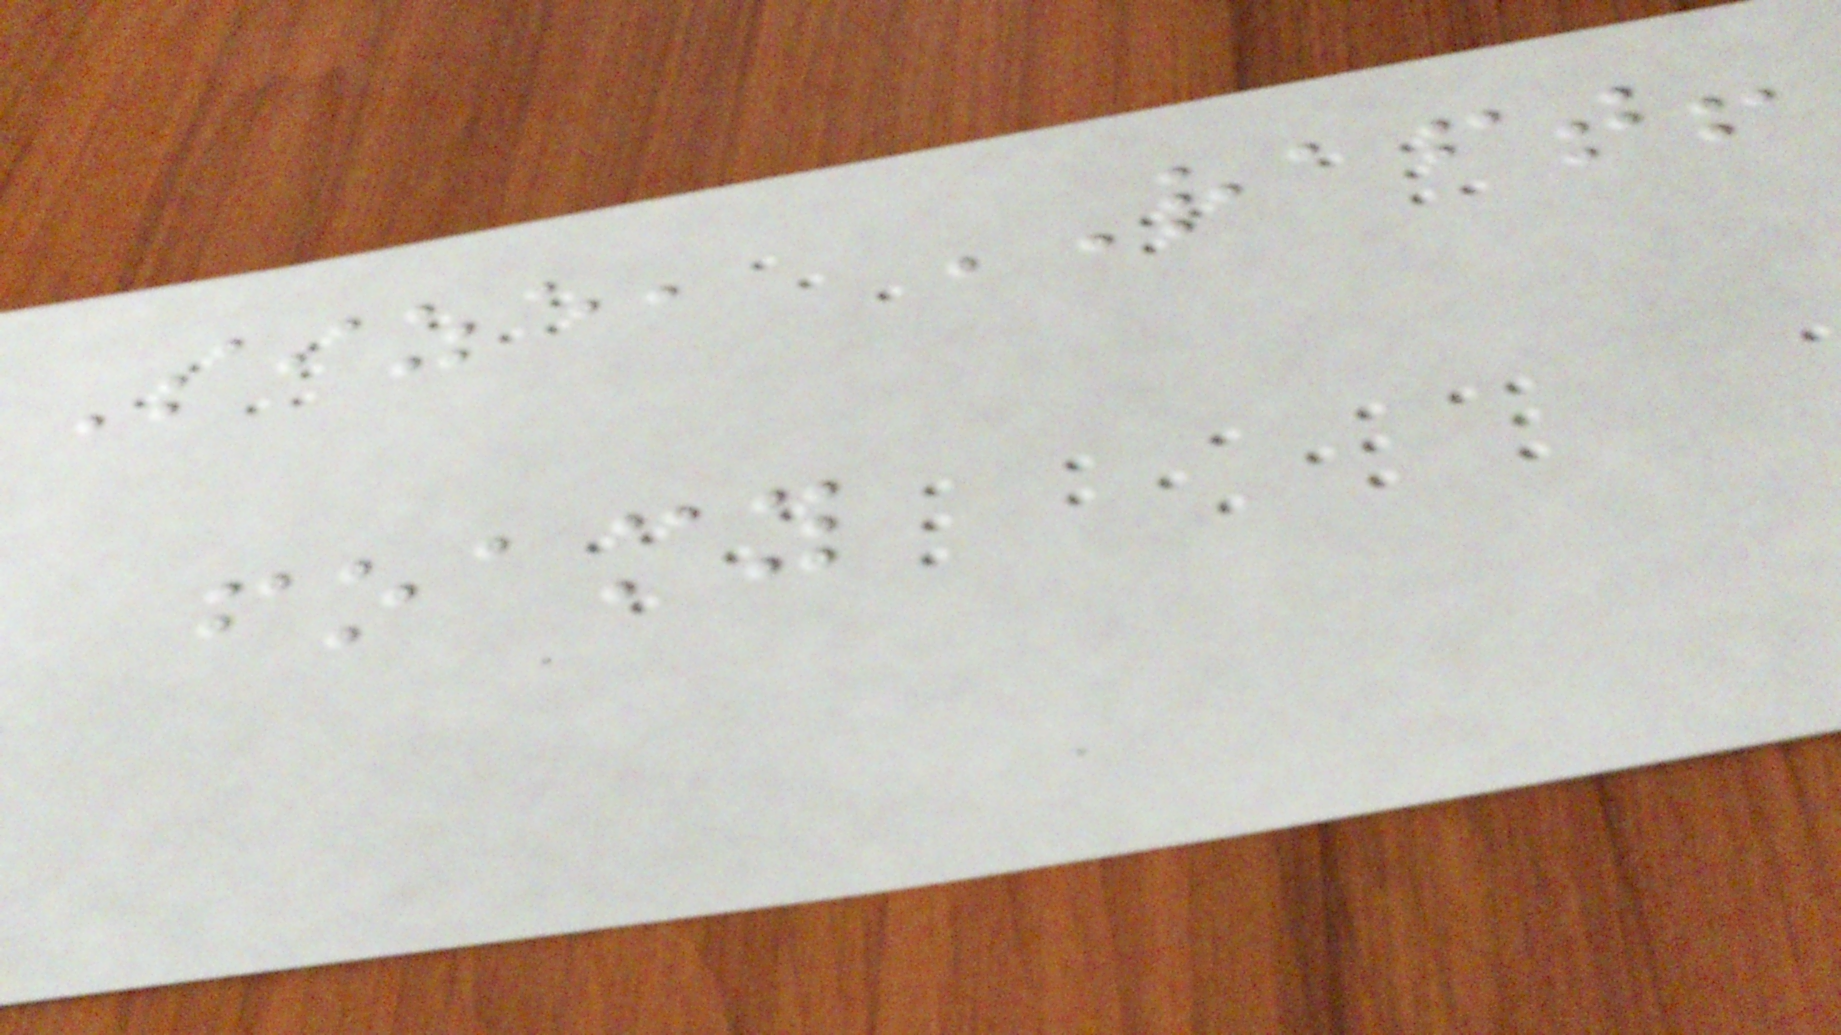Size, RAFT!
foamy
